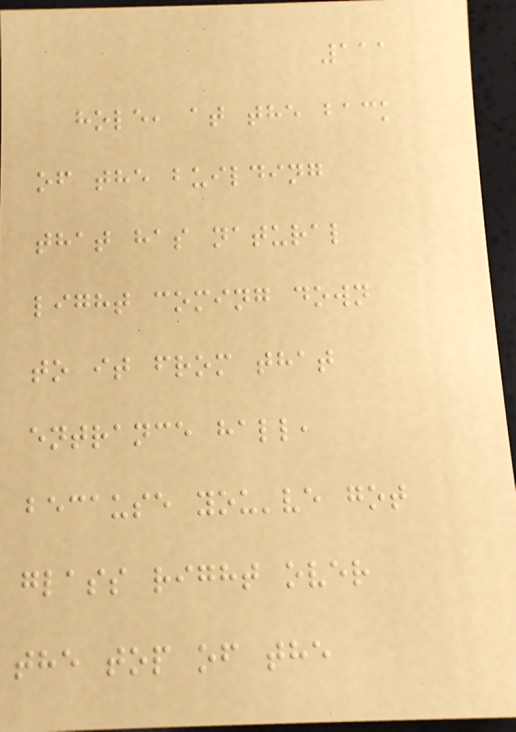111
hole, at the back
of the building
that has natural
light coming down
to it from that
entrance hall,
because you've got
glass right over
the top of the
